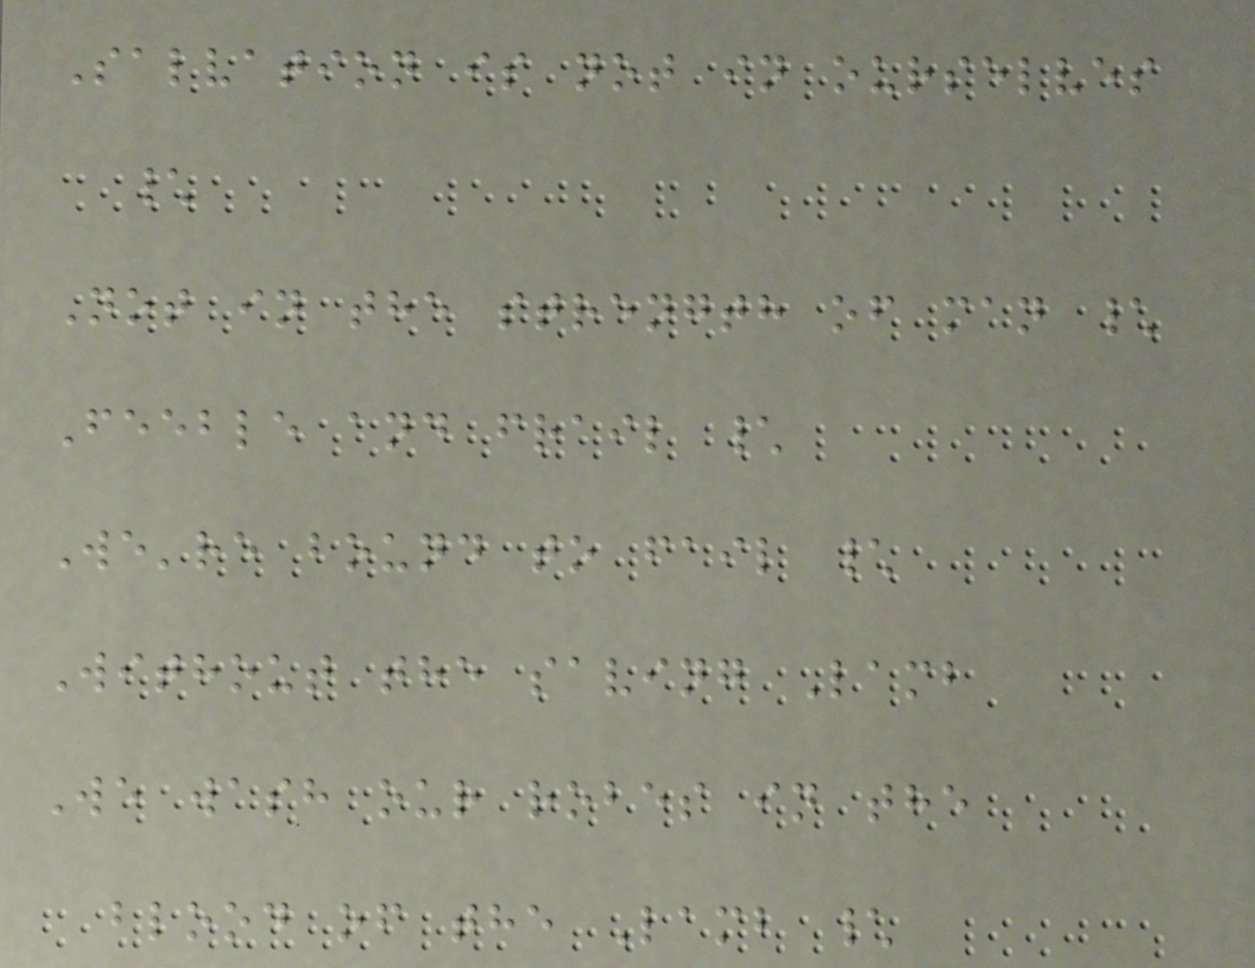Salvation is not in ourselves
\
Not in the strength of man \
Feeble and frail \
We're bound to fail \
Without the saving Lamb
We wash our robes in the
blood of the Lamb \
